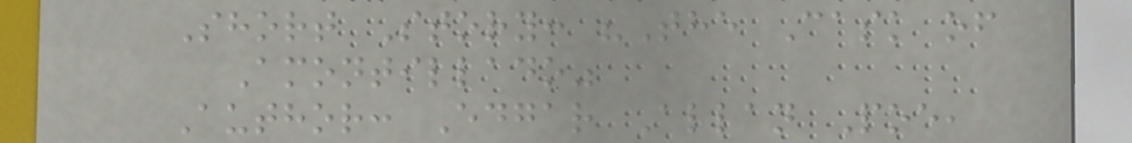Short Story: "The Cask of
Amontillado"
Author: Edgar Allan Poe,
